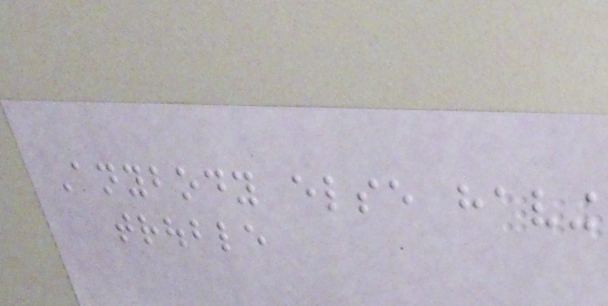Anybody else having
trouble
